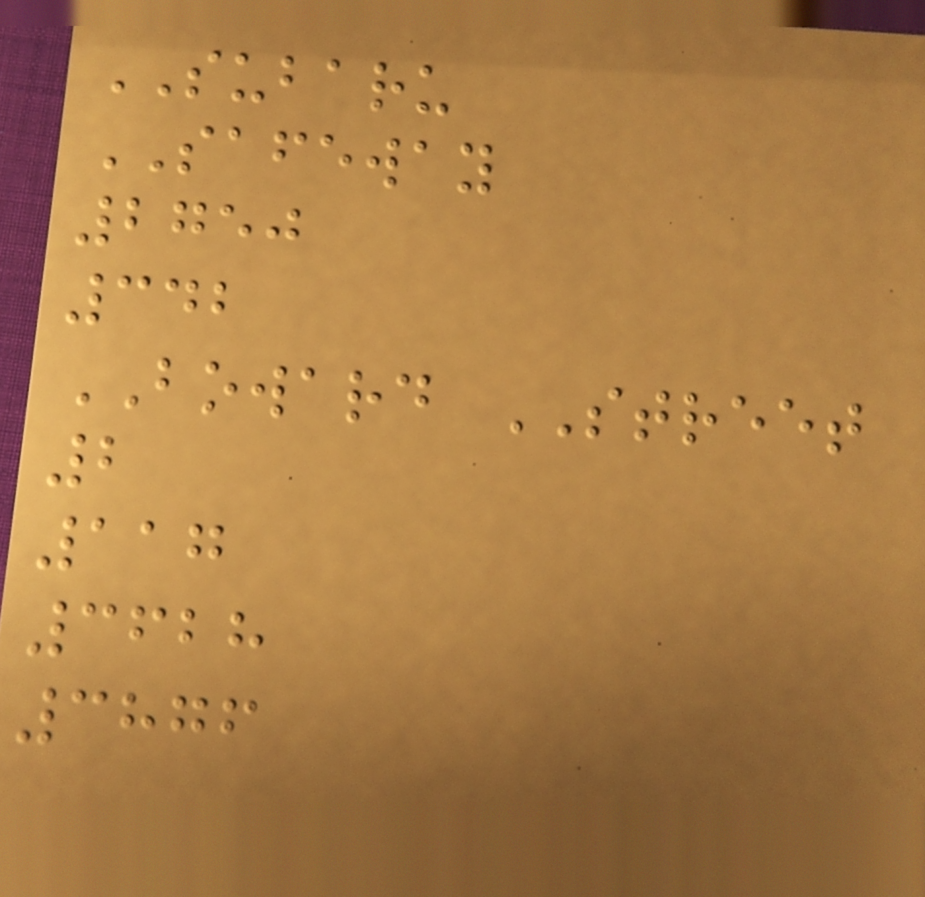SUBARU
SAFEWAY
2750
342
BOWARD STREET
2
117
3628
3876
